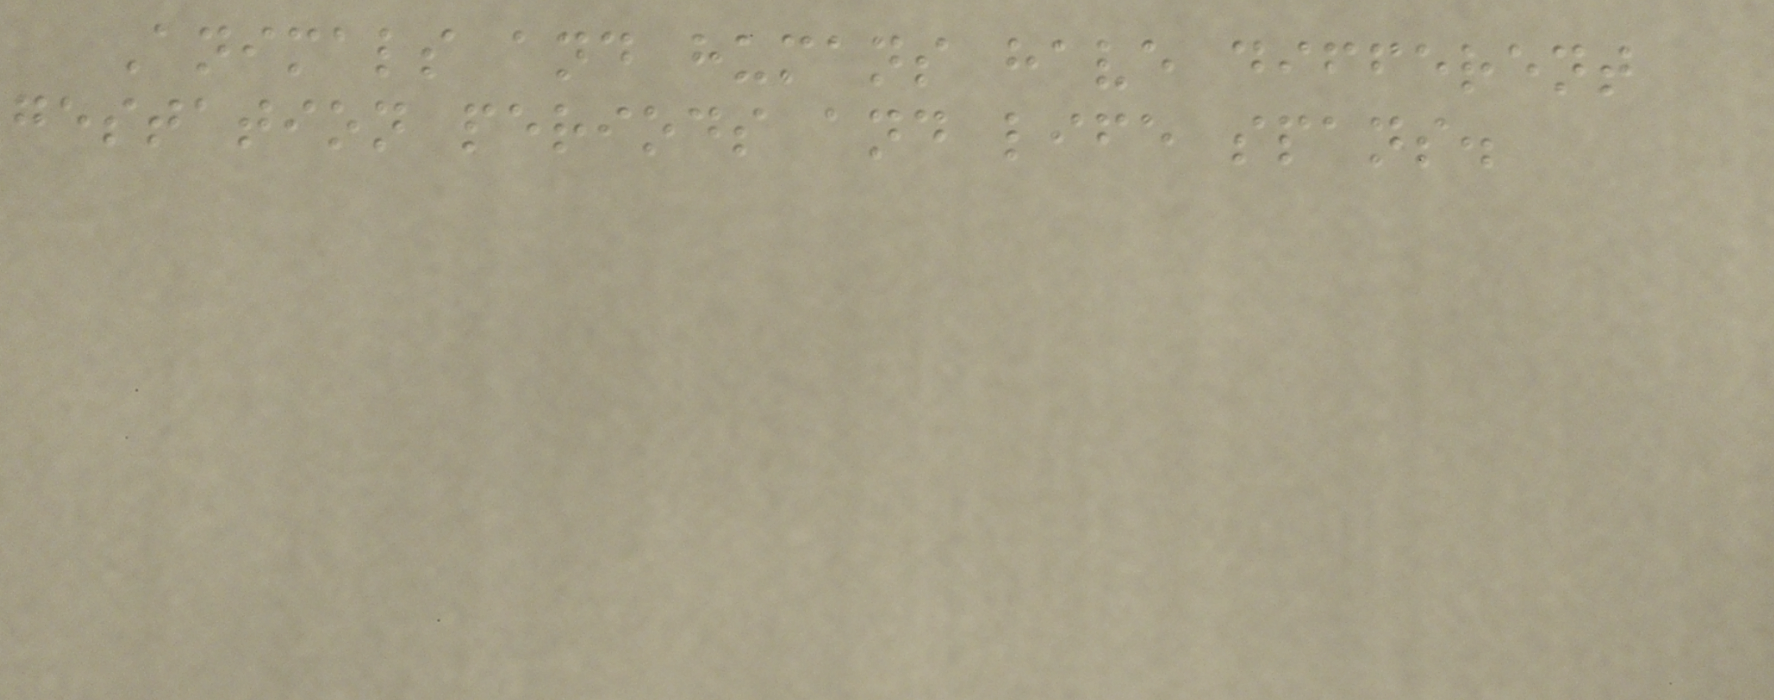Animals and humans have different
gestation periods and life spans.
